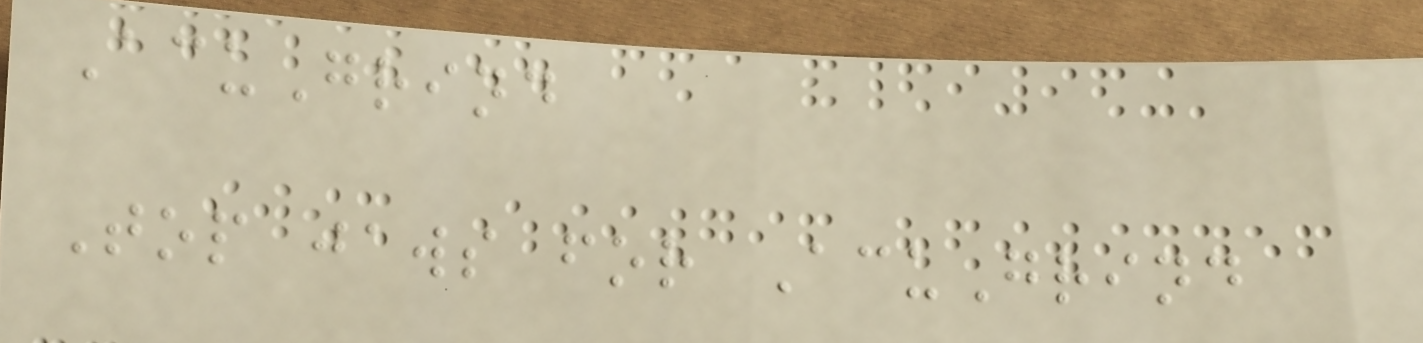AcuGrind
Top jaws for AcuGrind
